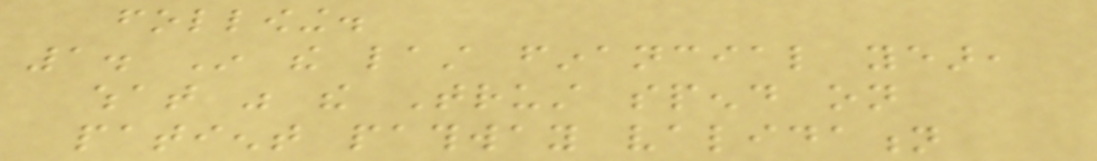following.
1. In the last financial year,
what was the Trust spend on
patient pathway validation
